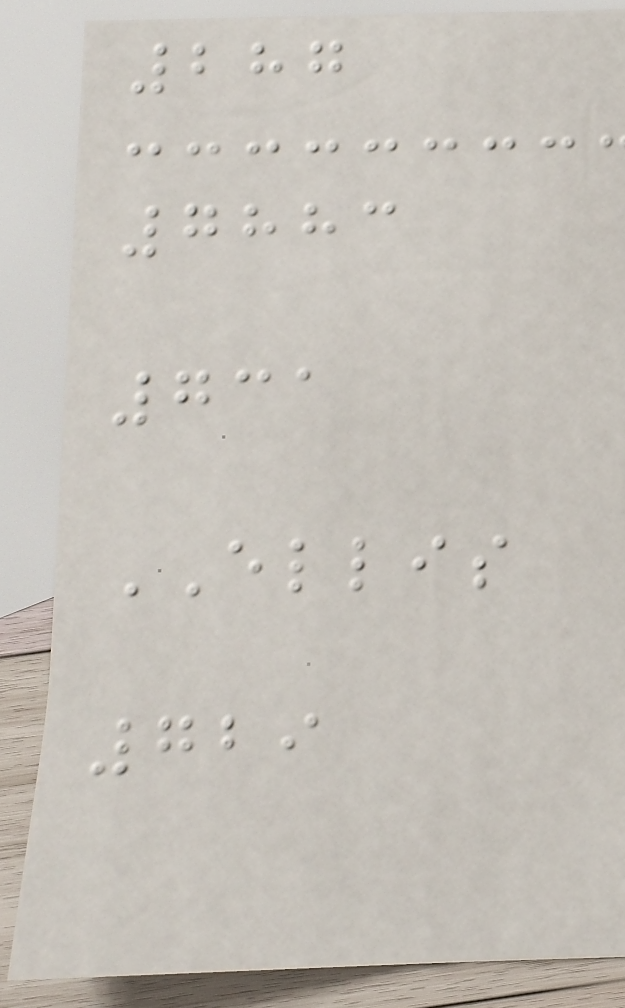287
7883
731
ELLIS
729
